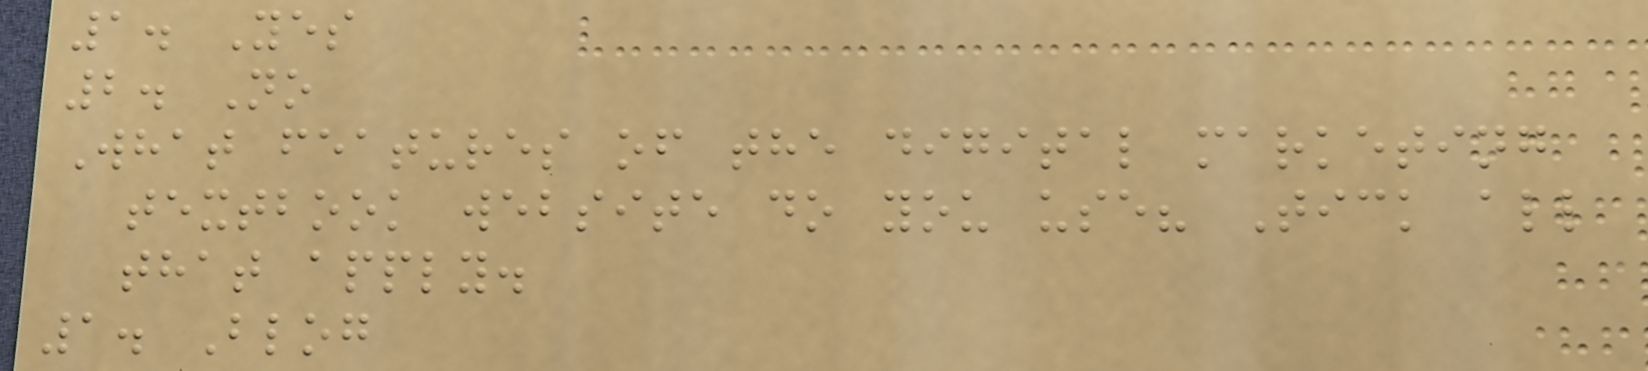1. Yes
2. No
What features of the digital marketing
textbook website do you use? Tick all
that apply.
1. Blog
